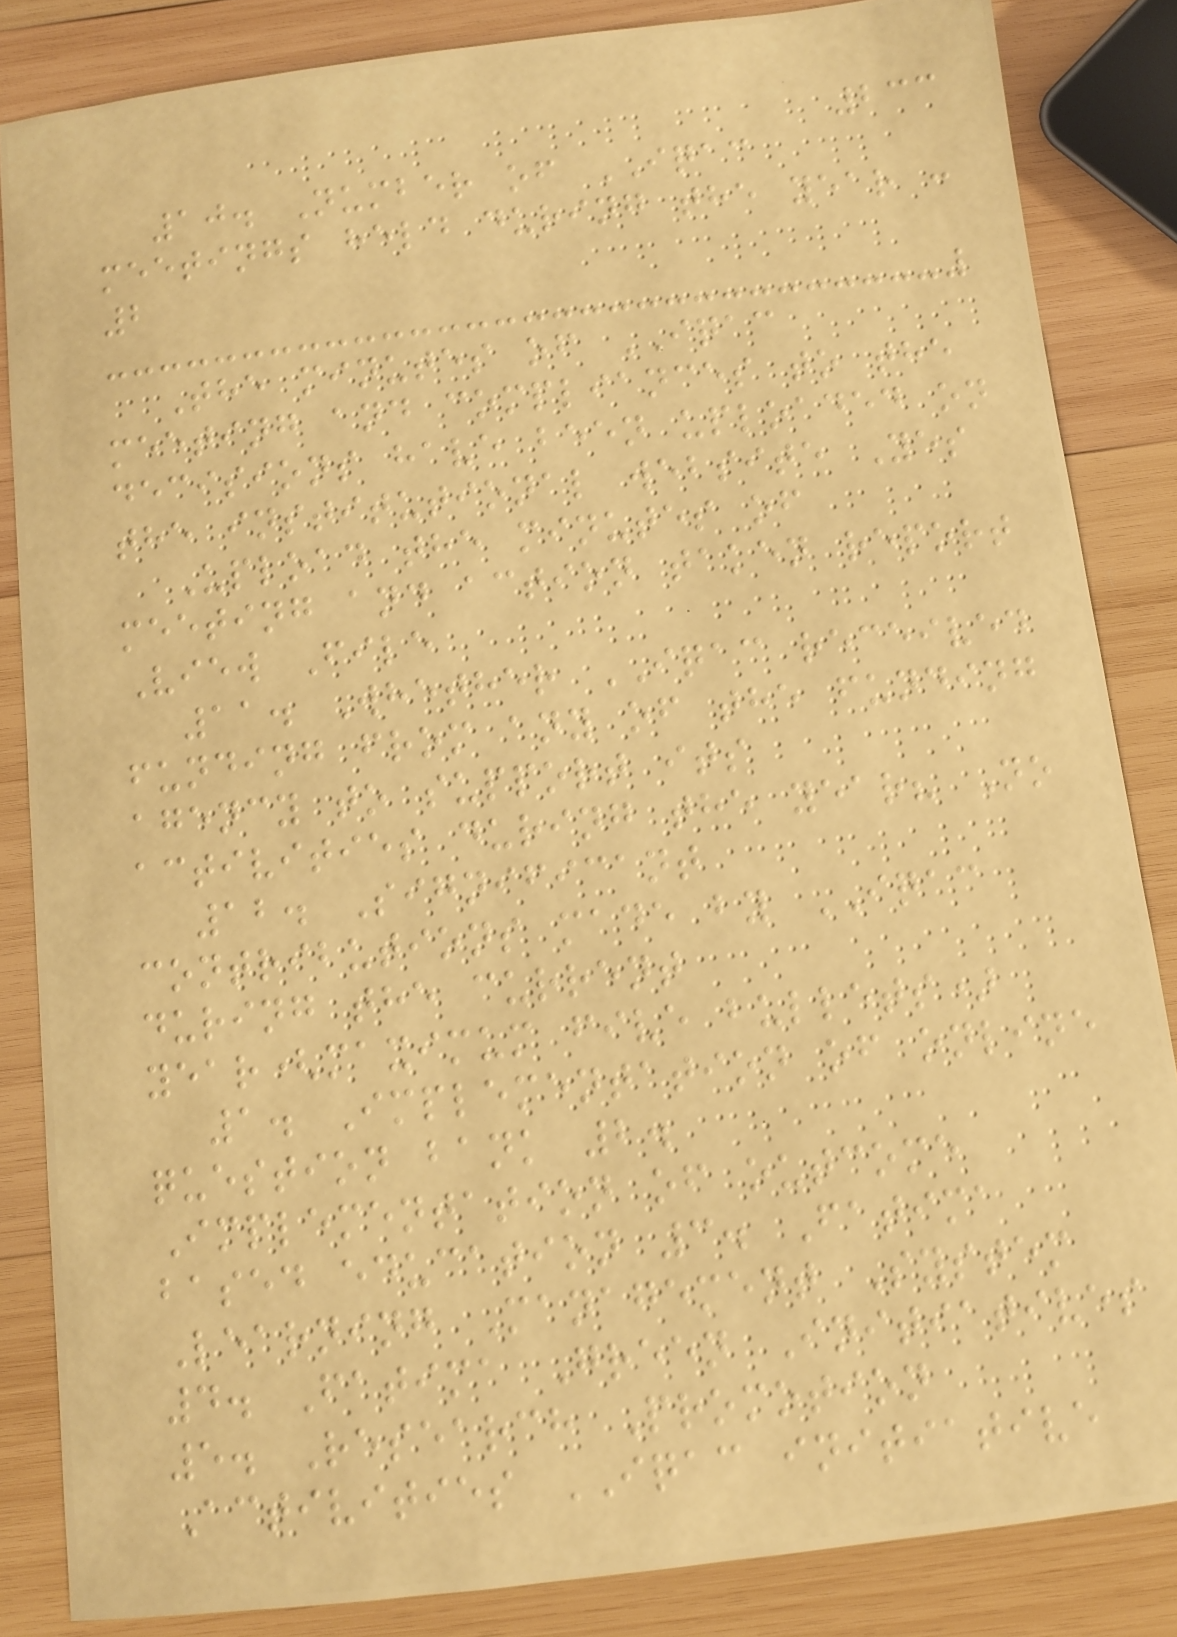233
10. Number of IQAC
meetings held during the year :
2
The minutes of IQAC
meeting and compliances to the
decisions have been uploaded on
the institutional website Yes
Upload the minutes of
meeting and action taken report
View File
11. Whether IQAC received
funding from any of the funding
agency to support its
activities during the year? No
12. Significant
contributions made by IQAC
during the current
year(maximum five bullets)
1. Implementation of online
question bank 2.
Implementation of outcome
based education 3. Fatima
Learning Management System
4. Fatima Green Initiatives
5. Research Promotion
Activities IQAC initiative
